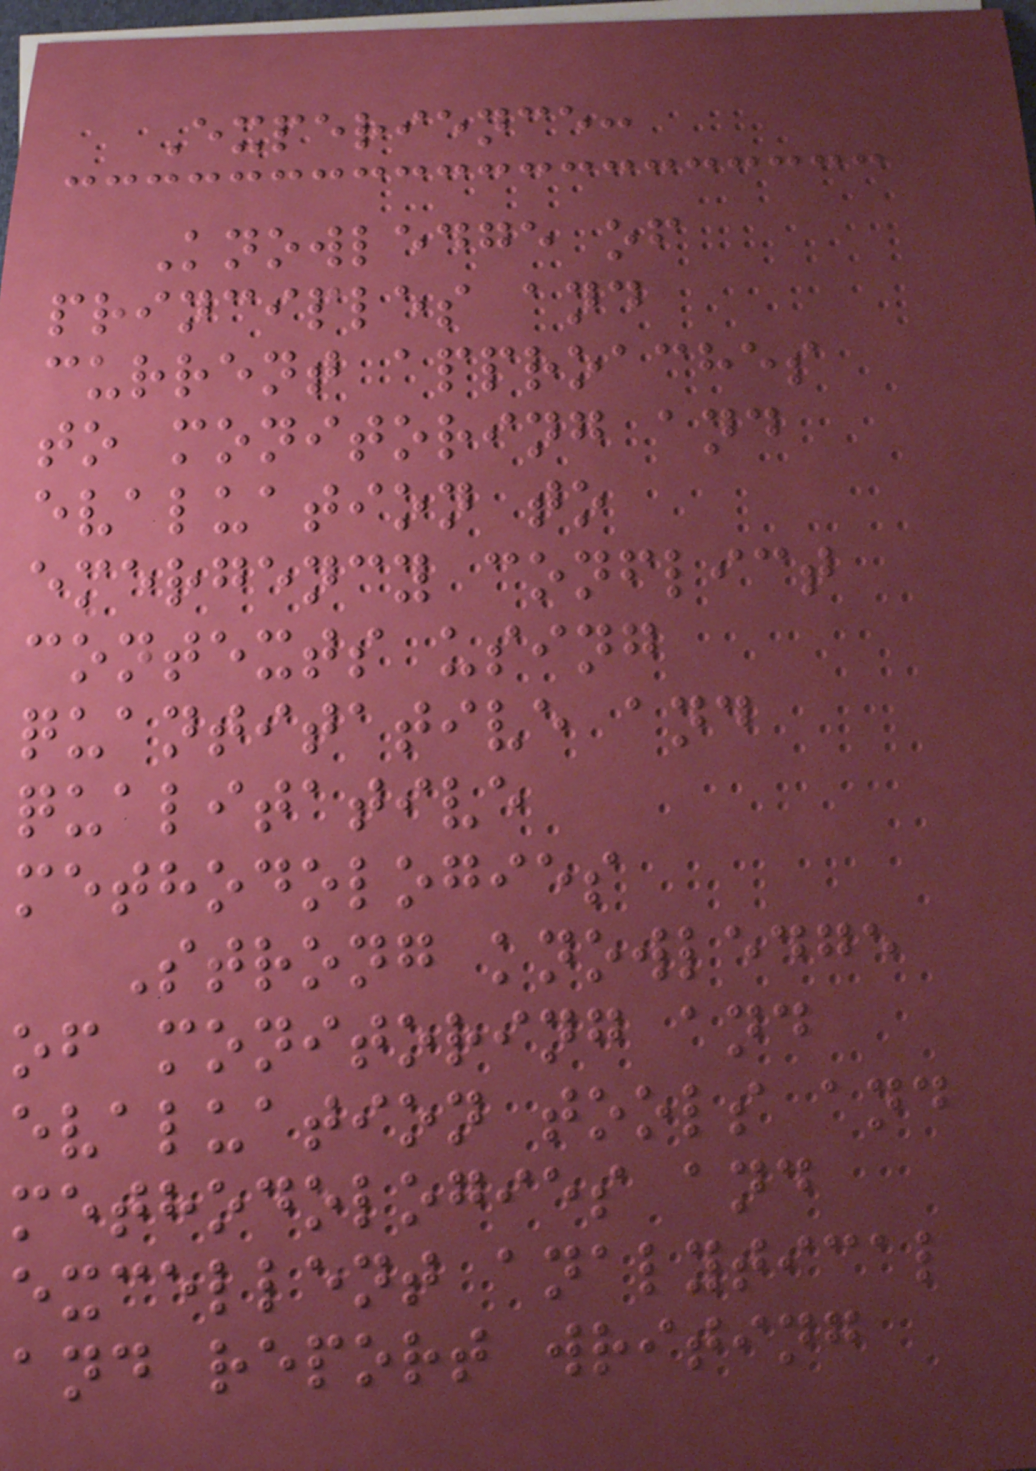Experience:
Knowledge of
principles and
current approaches
to monitoring and
evaluation to
emergency conflict
contexts using
quantitative and
qualitative
methodologies
Strong knowledge
of monitoring and
evaluation tools and
methodologies and
excellent analytical
and report writing
